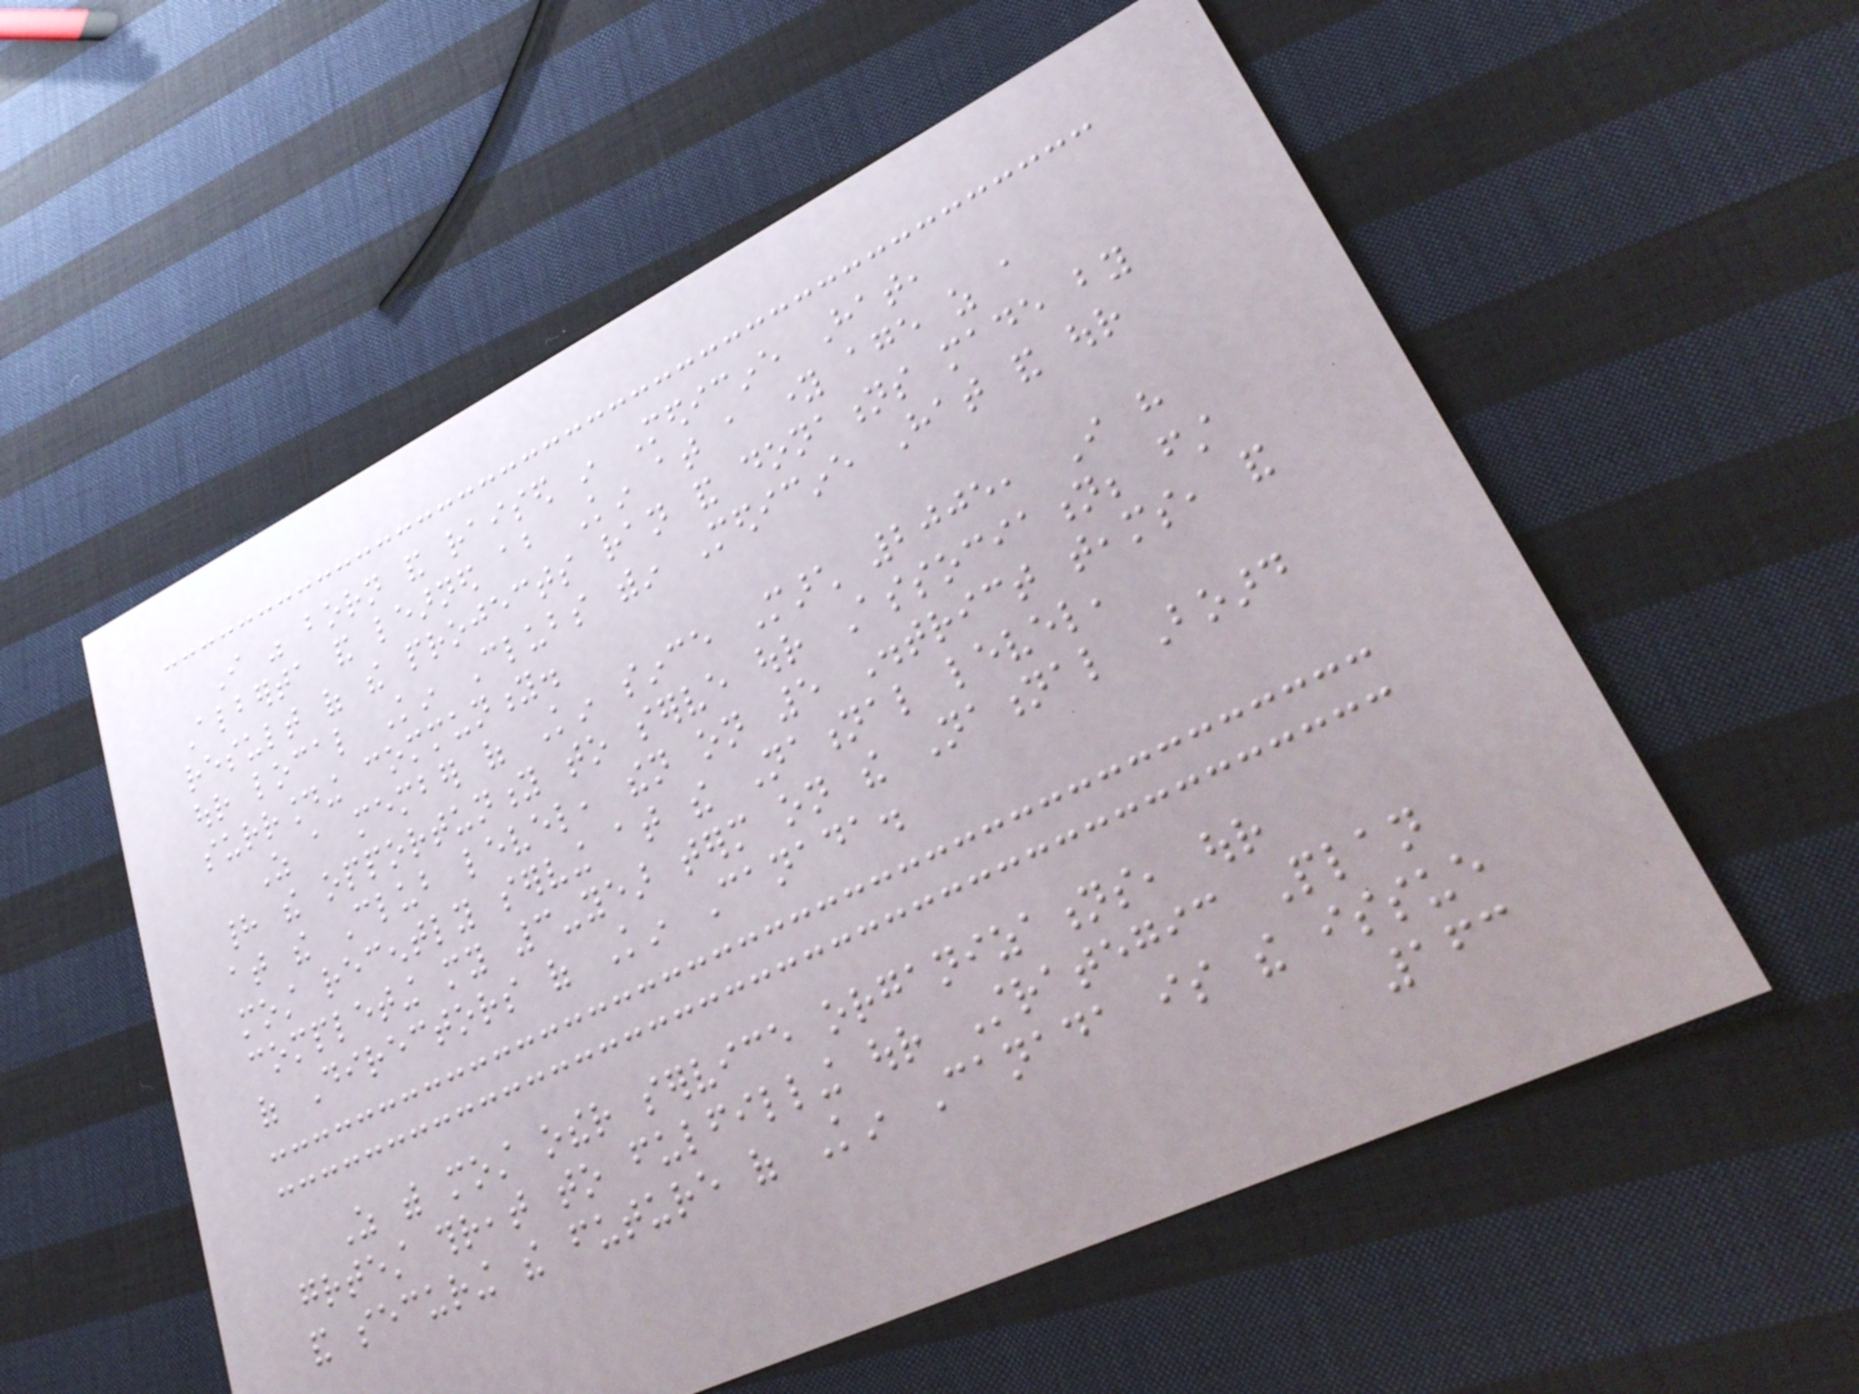I was born and raised in Medicine Hat,
Alberta and learned about Kin at a young age as a
result of the projects ran and donations made by
our local Kin Clubs within Medicine Hat and our
surrounding community.
As a member of Kin since March 2005, I have
had the opportunity to serve our Association; first
at the Club level, then on 5 District teams, and
most recently serving at the National level,
completing my 3-year term on the National Board
of Directors of Kin Canada.
As with most other service organizations, our
greatest threat to fulfilling our Strategic Plan
and securing the future of Kin Canada is the issue
163
